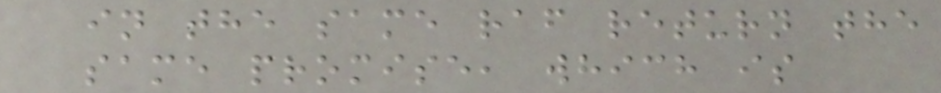in the same raf return the
same promise, which is
